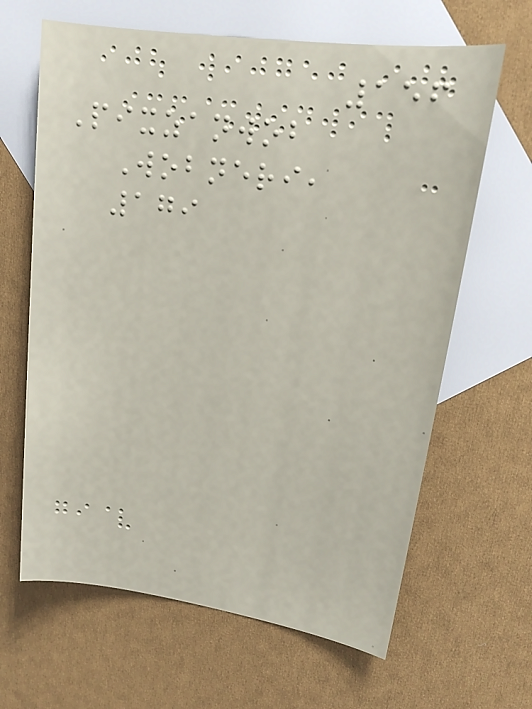156
Pixzanwob
Wobneri,
179
